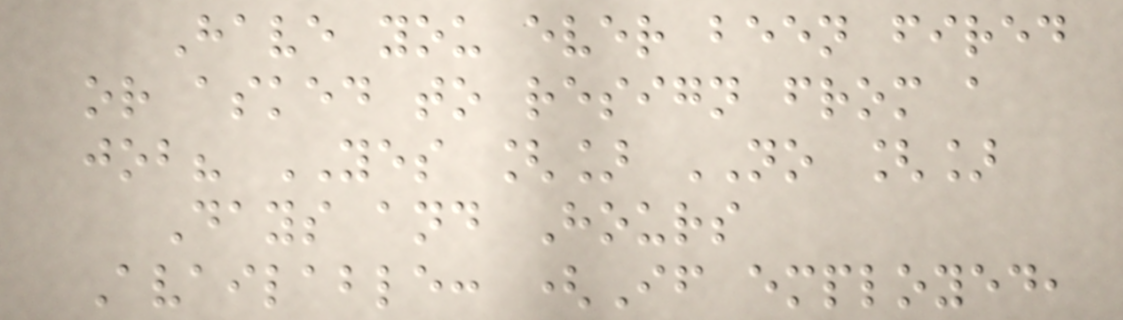Have you ever been fired
or asked to resign from a
job? YES [] NO []
Days and Hours
Available: (If employed,
